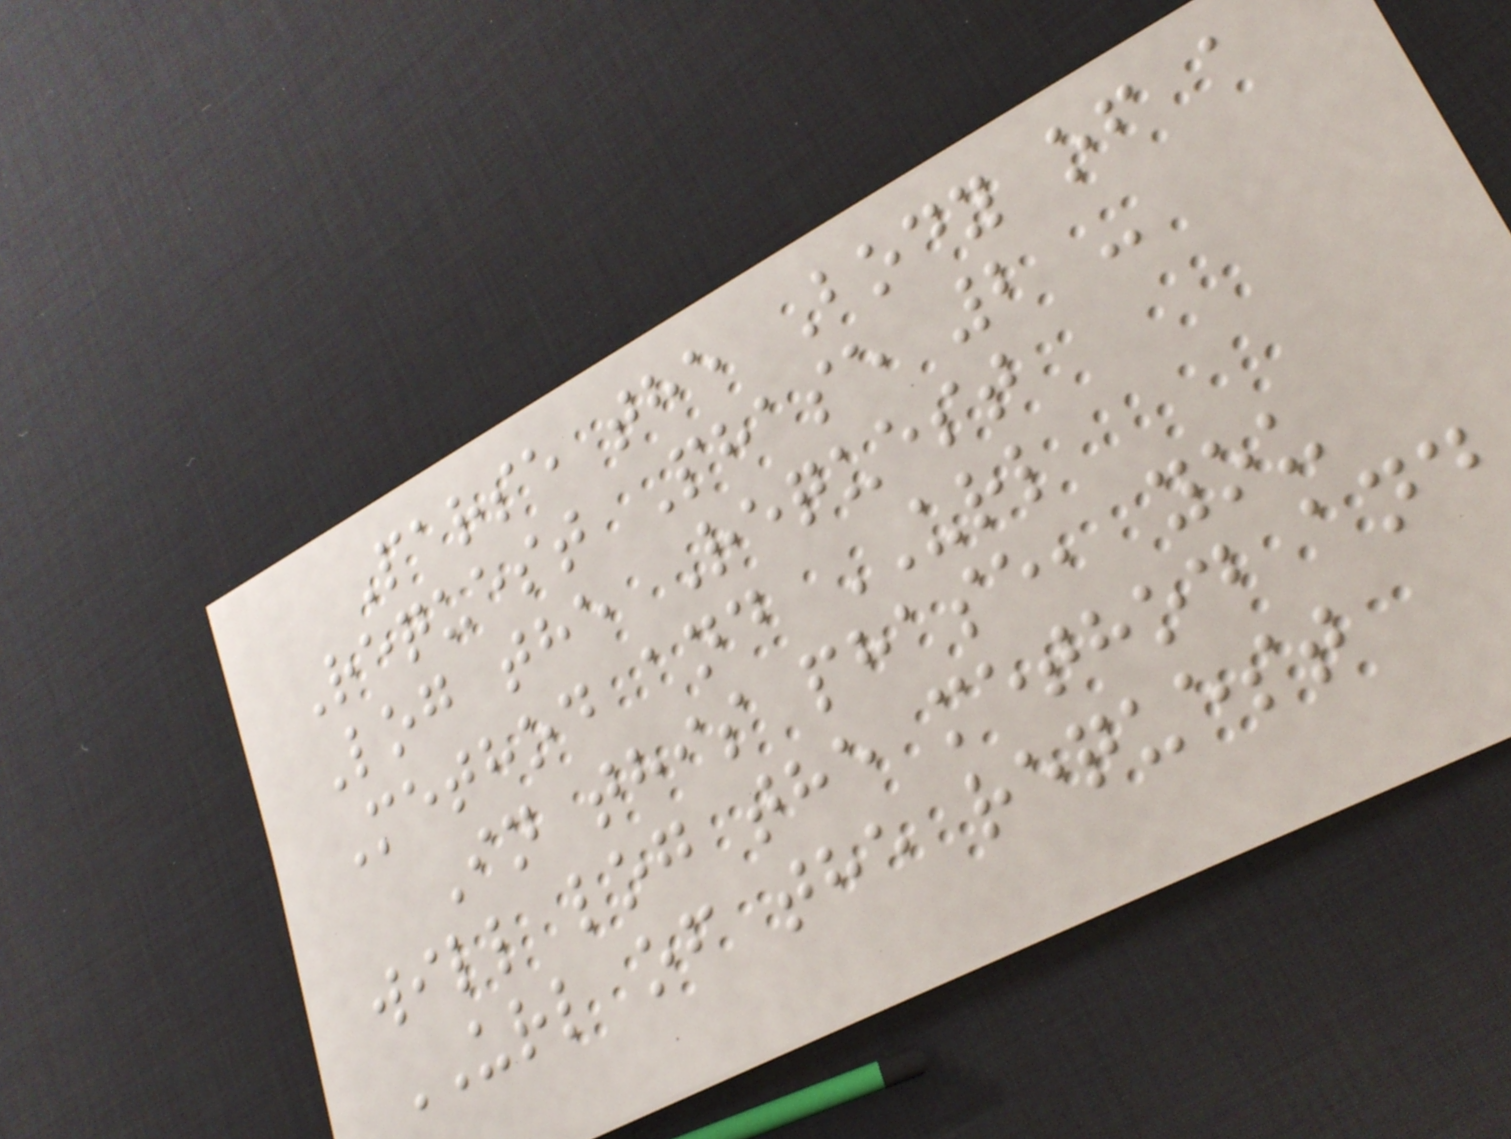Parse the Body of a
Request Phase 2 -
Log the Request
Method and URL
In this phase, you
will log the method and
URL of the request
